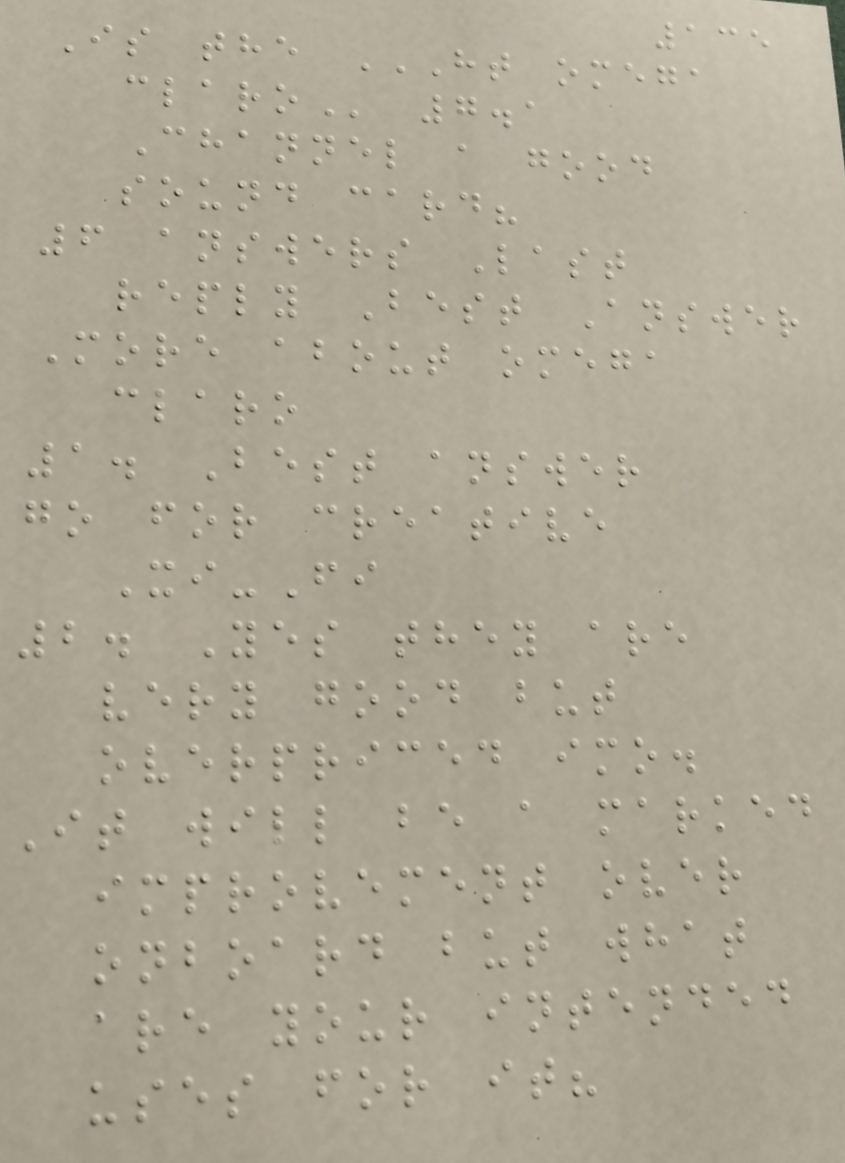135
Is the HT OMEGA
CLARO 7.1
Channel a good
sound card?
6 answers Last
reply Best Answer
More about omega
claro
1. Best answer
go for creative
Xi-Fi
2. Yes they are
very good but
overpriced imo.
It will be a marked
improvement over
onboard but what
are your intended
uses for it?
